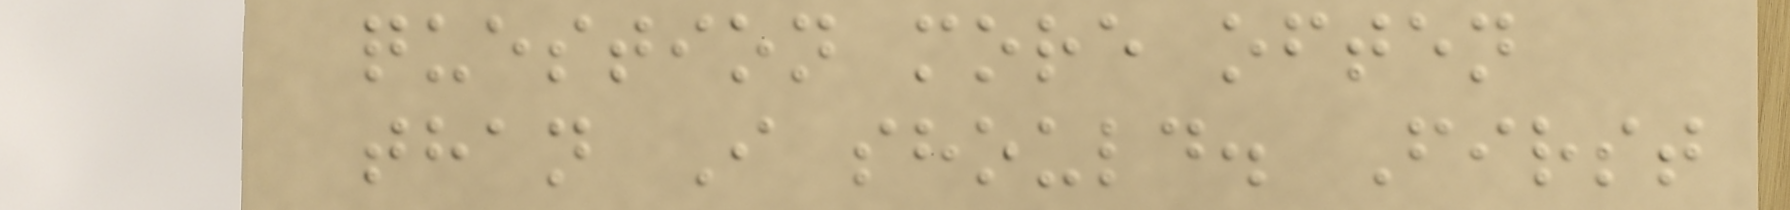question more often
than I should. First
